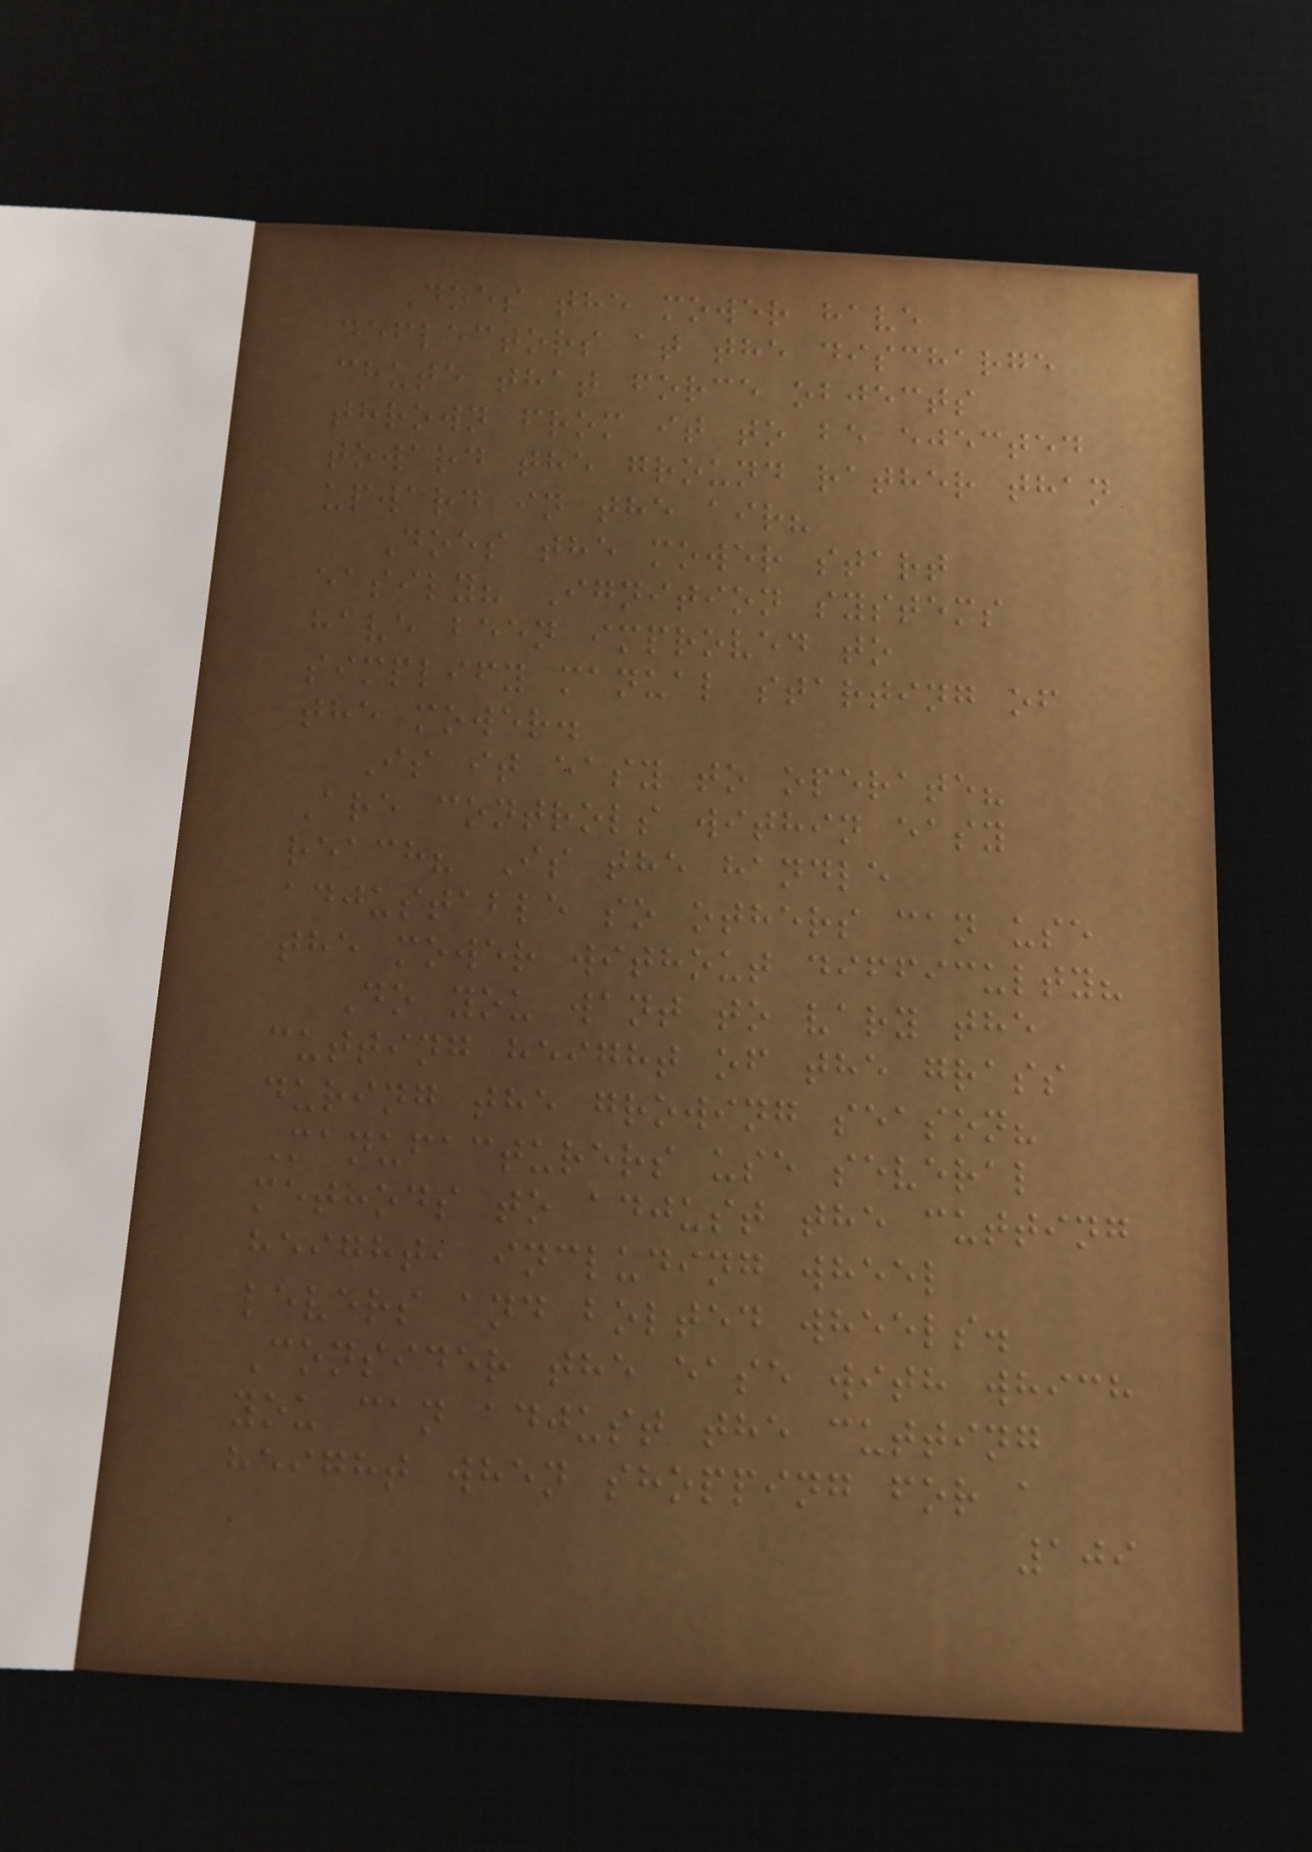Does the mower have
deflectors at the discharge
chute that force objects
thrown from it to be ejected
toward the ground rather than
upward in the air?
Does the mower start
easily? Ignition systems
have been improved to
simplify manual starting of
the mower.
Is it easy to operate?
Are controls within easy
reach? Is the handle
adjustable so others can use
the mower without difficulty?
Do you want to vary the
cutting height of the grass
during the growing season?
Manufacturers use several
methods to adjust the cutting
height, including wheel
levers and bolted wheels.
Consider the ease with which
you can adjust the cutting
height when shopping for a
109
